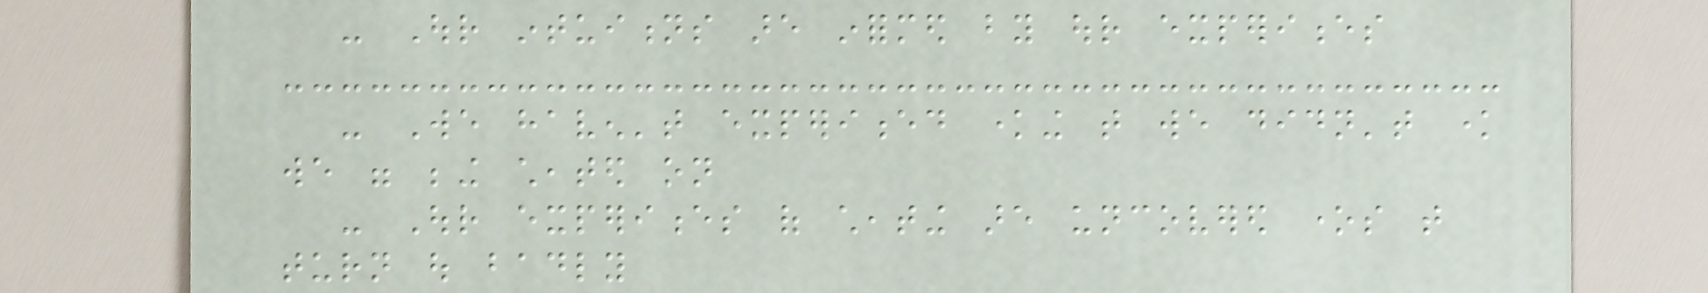- Our intuitions are informed by our experiences
- We haven't experienced knowing that we didn't know
we were being cheated on
- Our experiences of cheating are uncovered ones that
turn out badly
